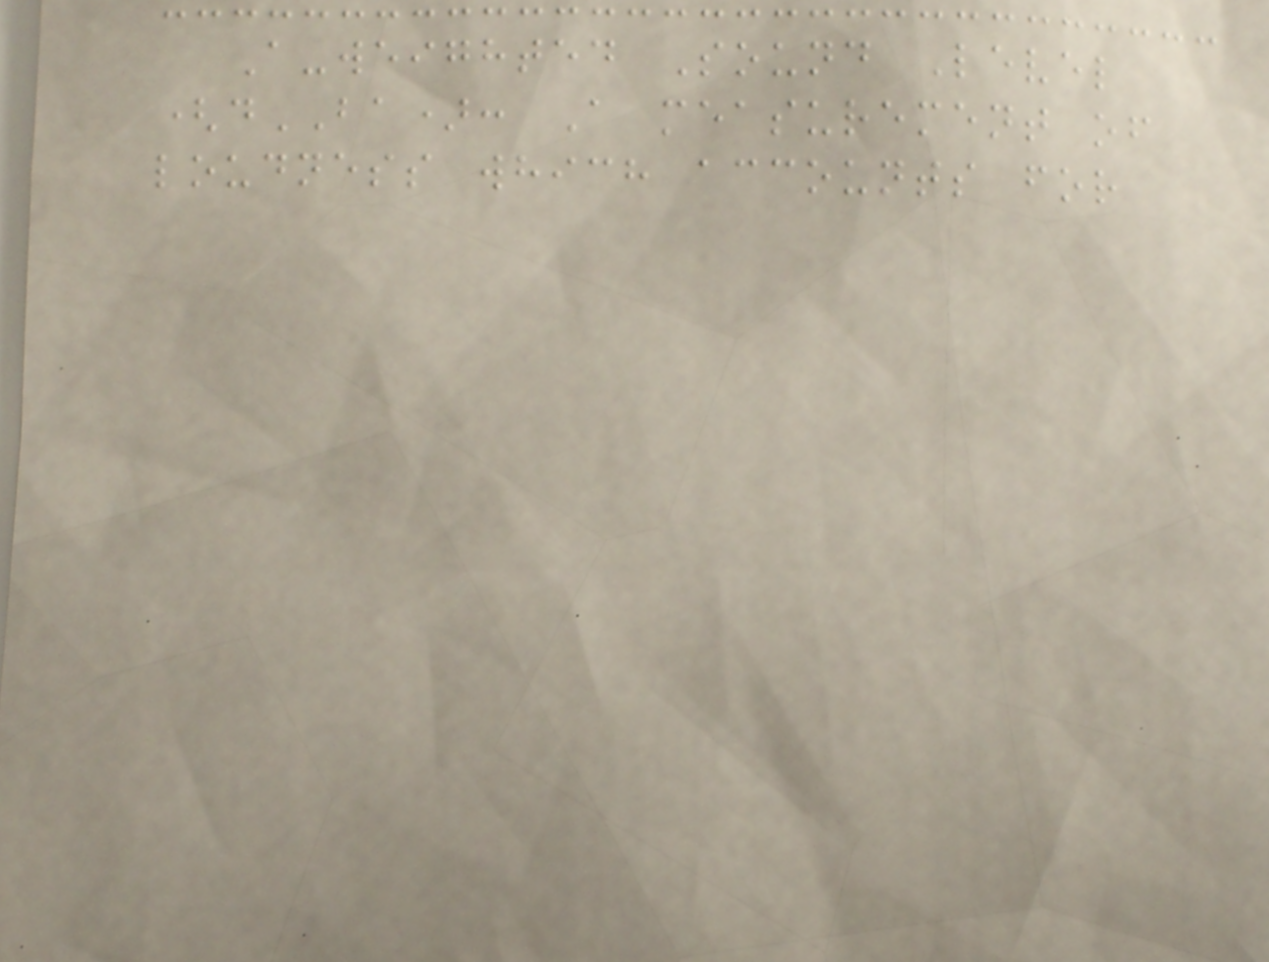A-weighted Sound Level
(dBA): A measurement of
loudness which accounts for
